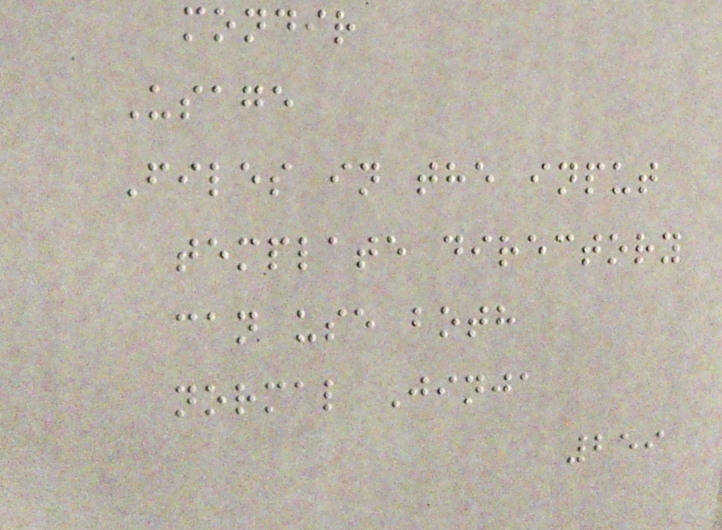mondir
Usage
Files in the input
template directory
can use both
normal Jinja
259
